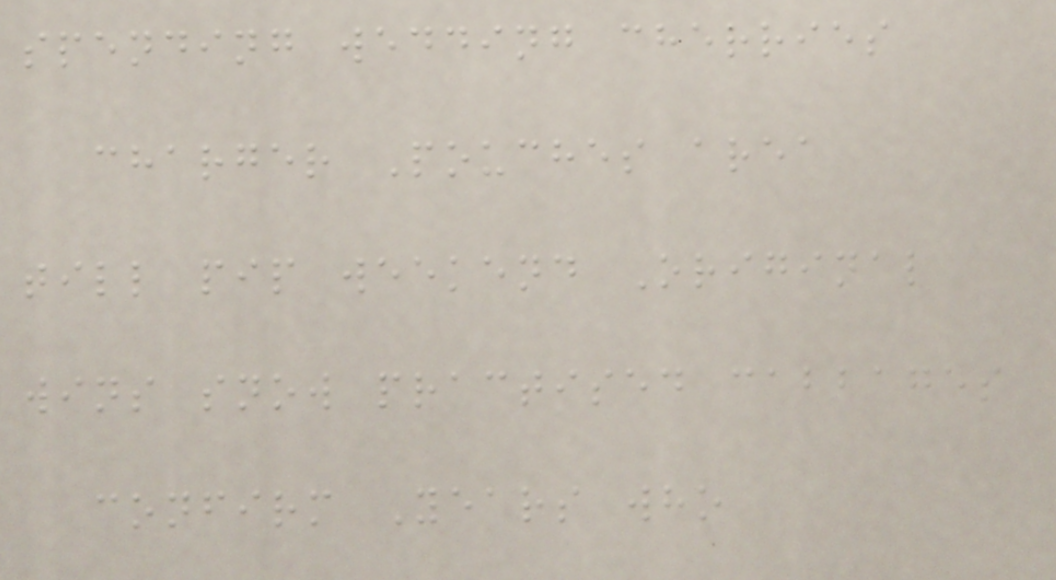spending wedding cherries
charger Pouches area
till pip weekend Original
wins snow practised cabbages
confirm Years who
